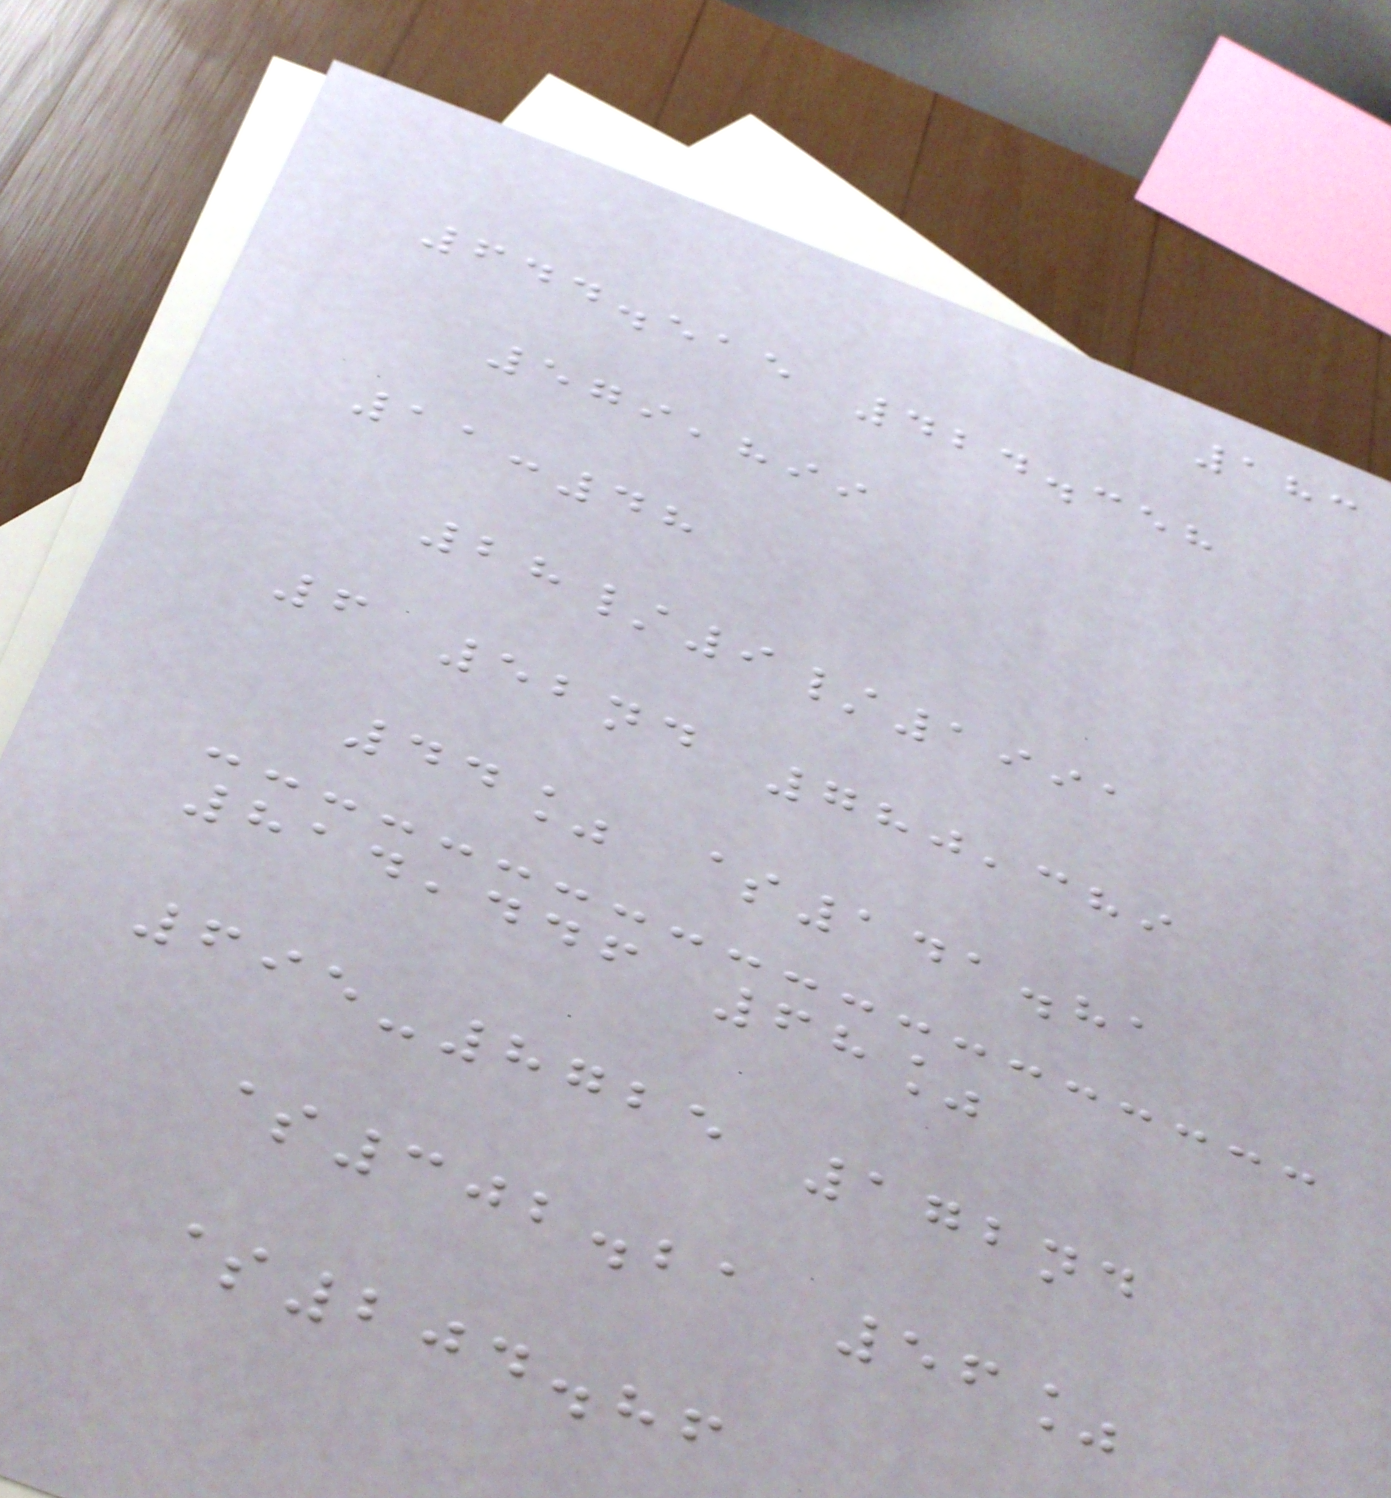183
644.515 424.358
579,899
11:48
28/9/1991
6 52nd 780,389
44% $141.81
814,446 68%
695-8725 172nd
$302.21 56%
$204.86
